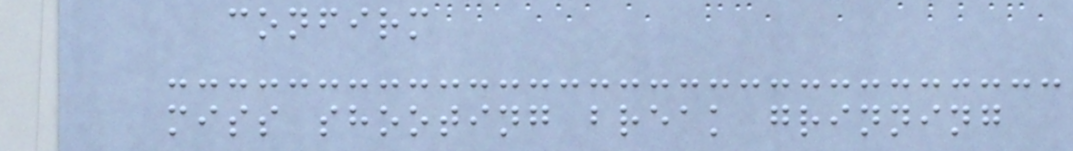confirm
miss shooting break grinning
